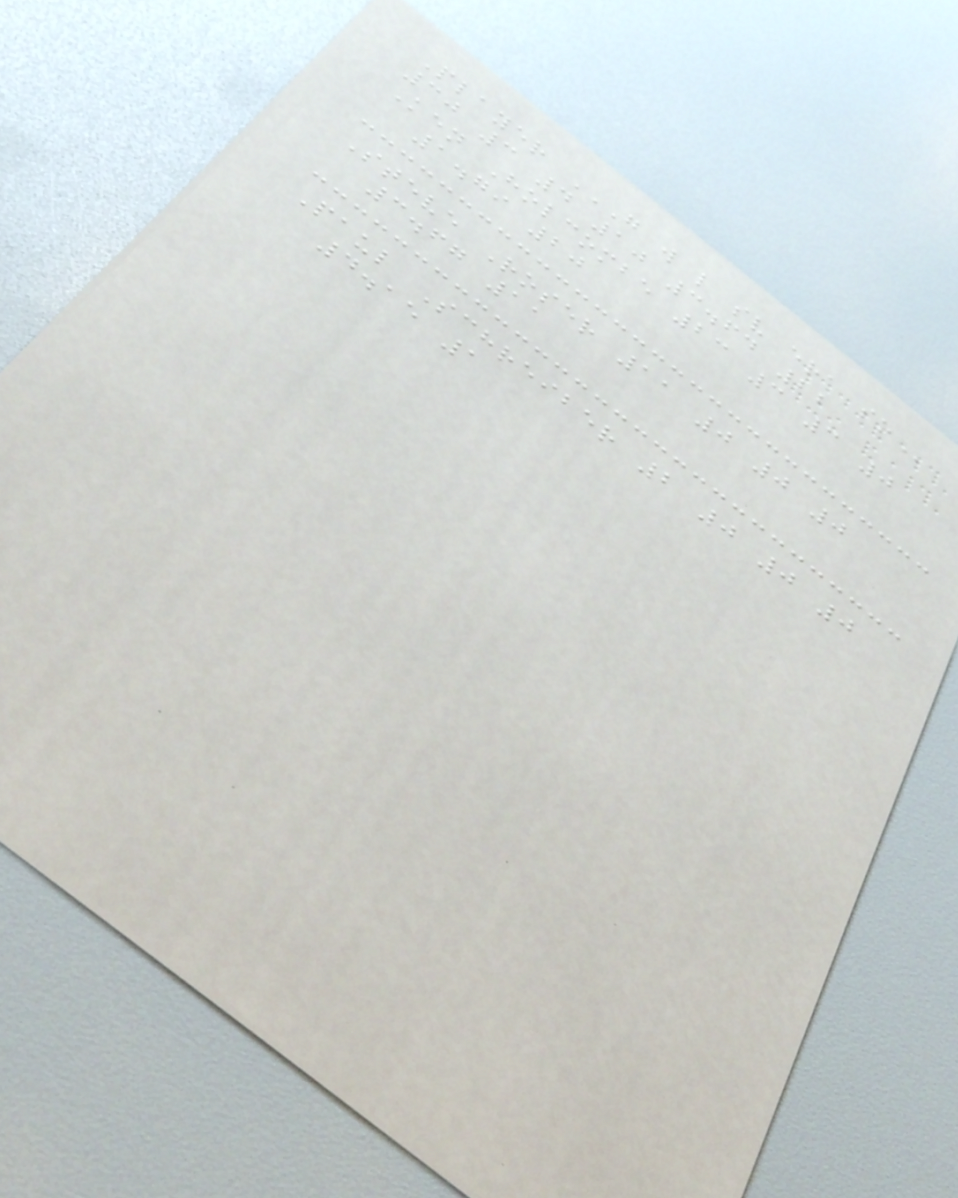Player G W L SV ERA SO
30 3 4 10 3.64 22
Ken Holcombe 23 3 3 0
1.79 20
Steve Roser 11 0 0 0
3.67 11
Paul Schreiber 2 0 0 0
4.15 1
